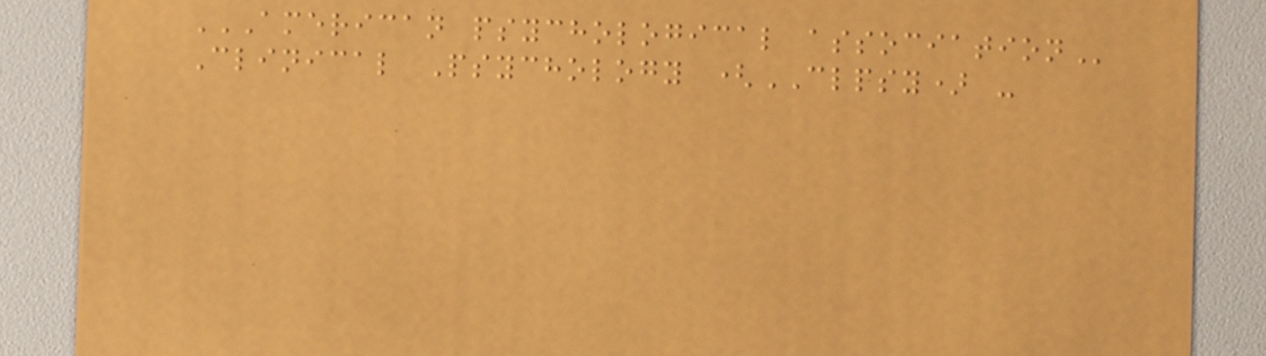AMERICAN PSYCHOLOGICAL ASSOCIATION
Clinical Psychology (CLPSY) -
